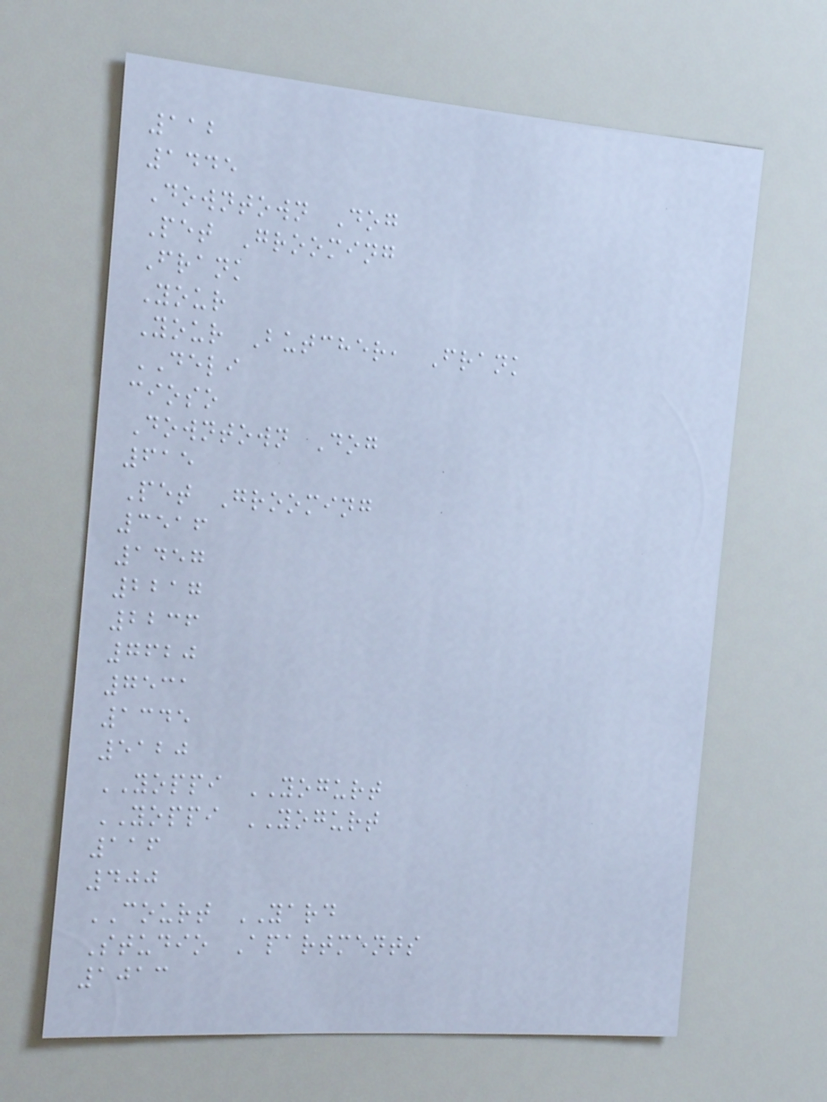112
1445
Downtown Dog
Pet Grooming
Frank
Your
Your Butcher, Frank
DELI
cioso
Downtown Dog
615
Pet Grooming
3516
1457
2217
2236
7620
7531
1345
5120
YOPPI YOGURT
YOPPI YOGURT
116
400
COURT YARD
Studio Apartments
1013
